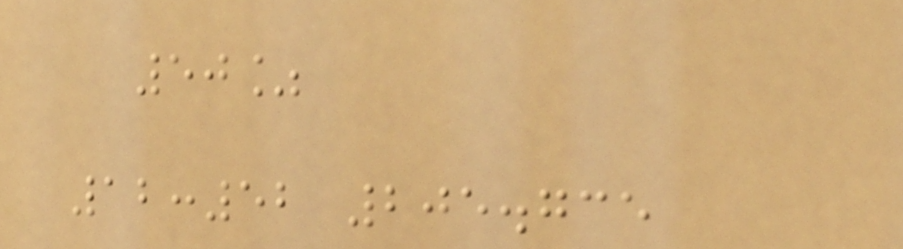50%
12:52 205.735
